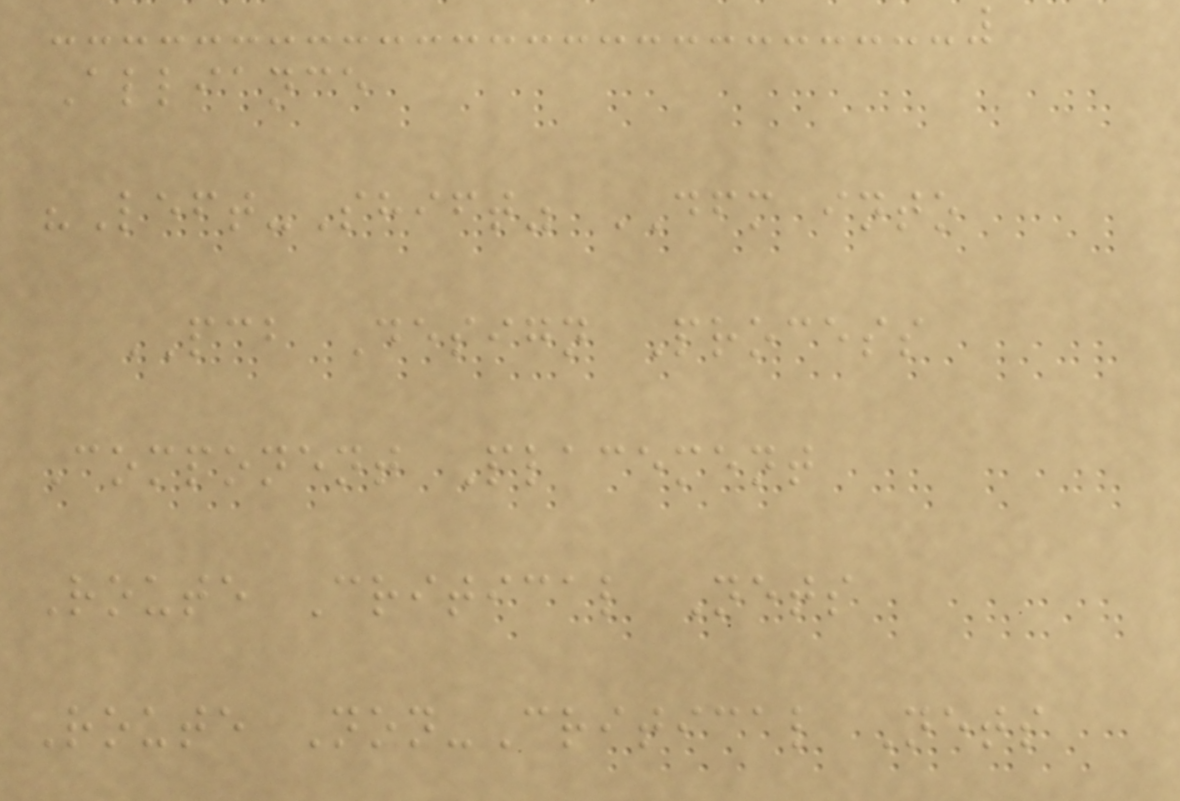Alliance
"Left-Shift" DFM into
PCB Design Process
Component Placement
Route Critical Nets
Route Non-Critical Nets
